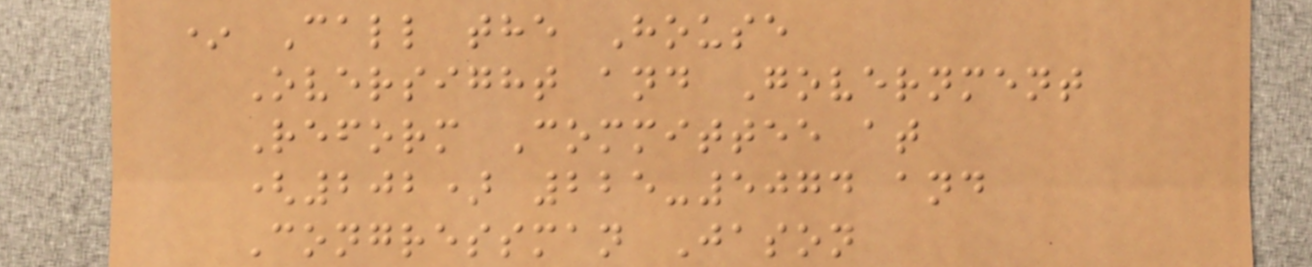* Call the House
Oversight and Government
Reform Committee at
(202) 225-5074 and
Congressman Jason
